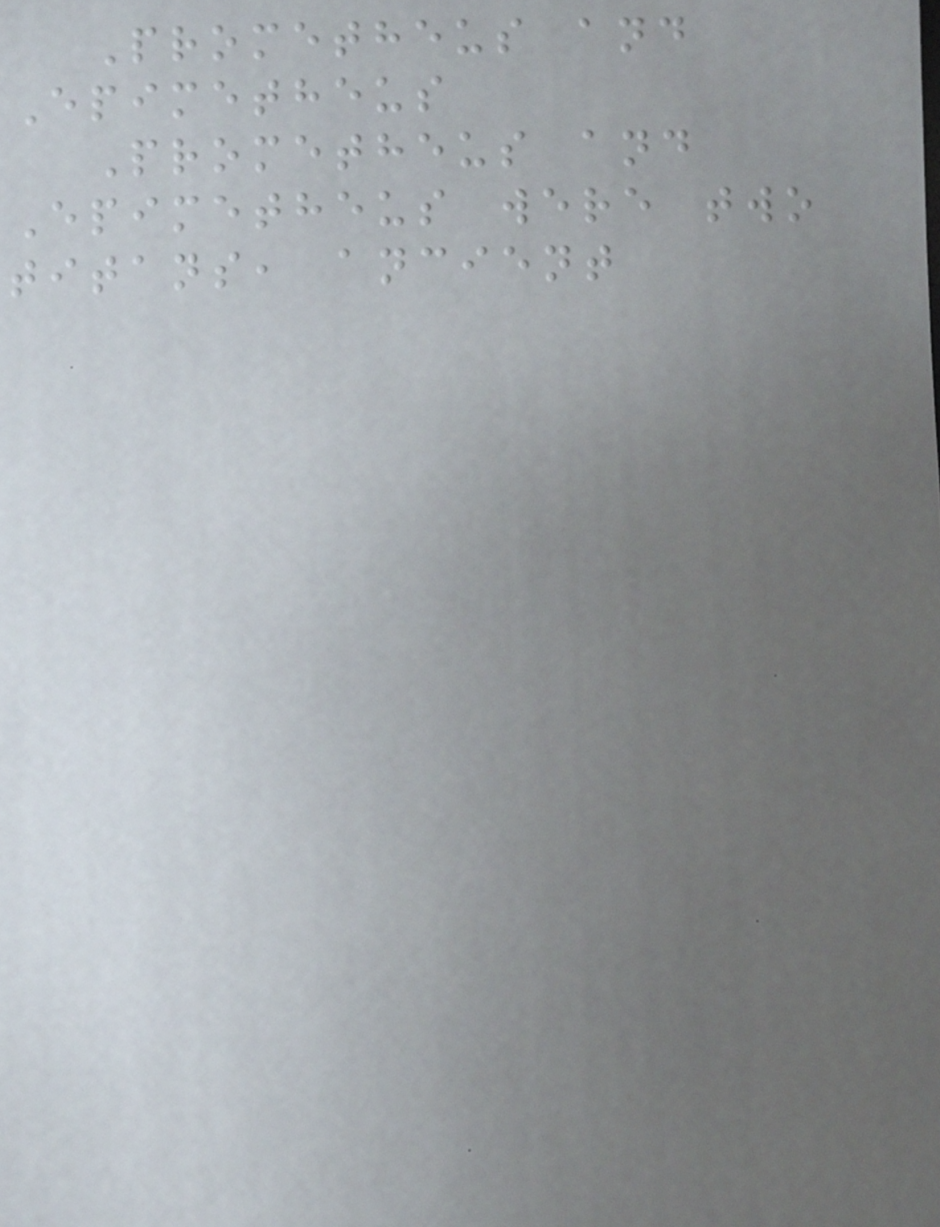Prometheus and
Epimetheus
Prometheus and
Epimetheus were two
titans, ancient
